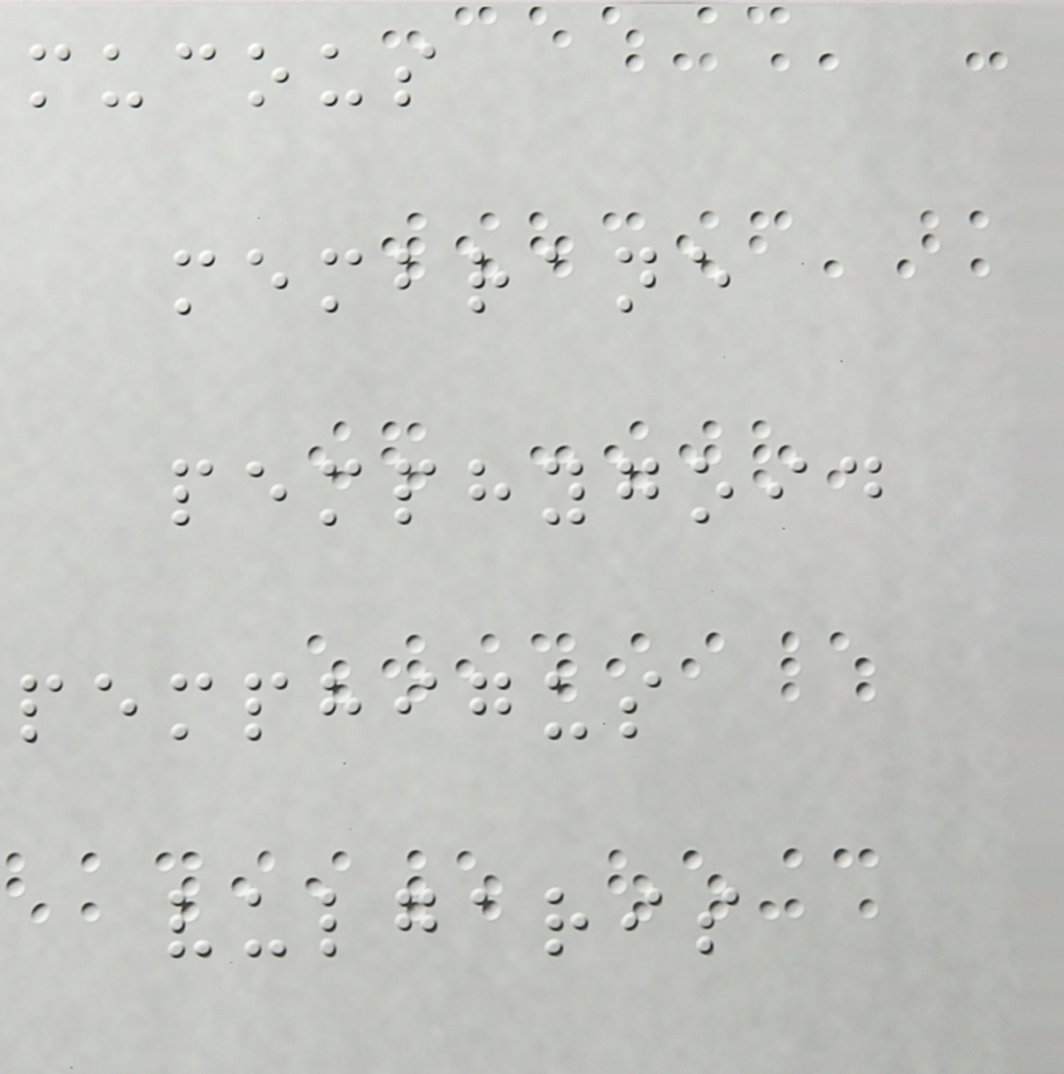mucous
membrane
pemphygoid
pemphigus
vulgaris
